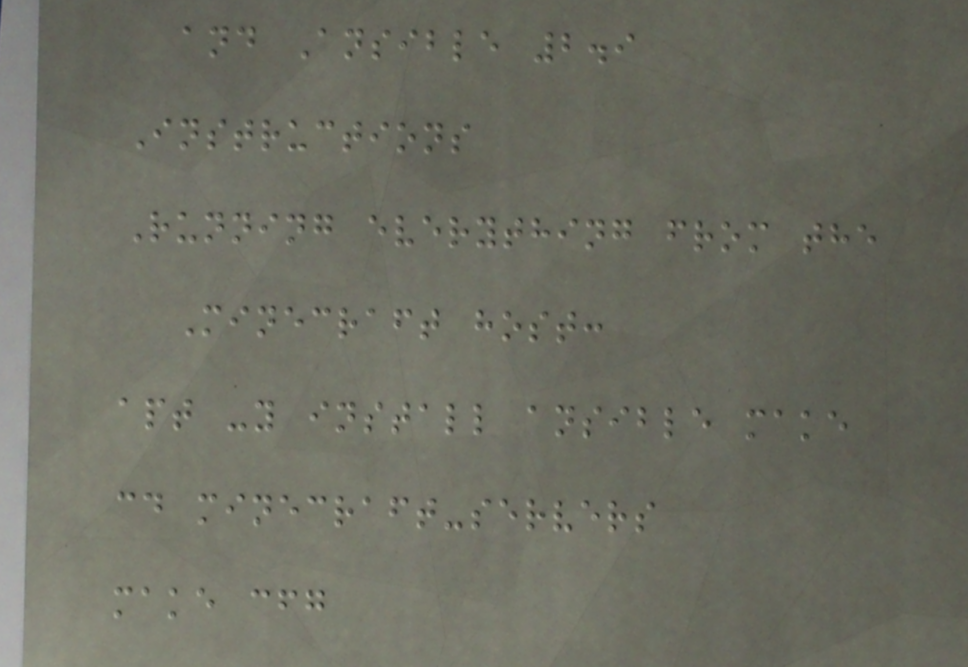and Ansible 2.9
Instructions
Running everything from the
Minecraft host:
apt -y install ansible make
cd minecraft-servers
make cfg
